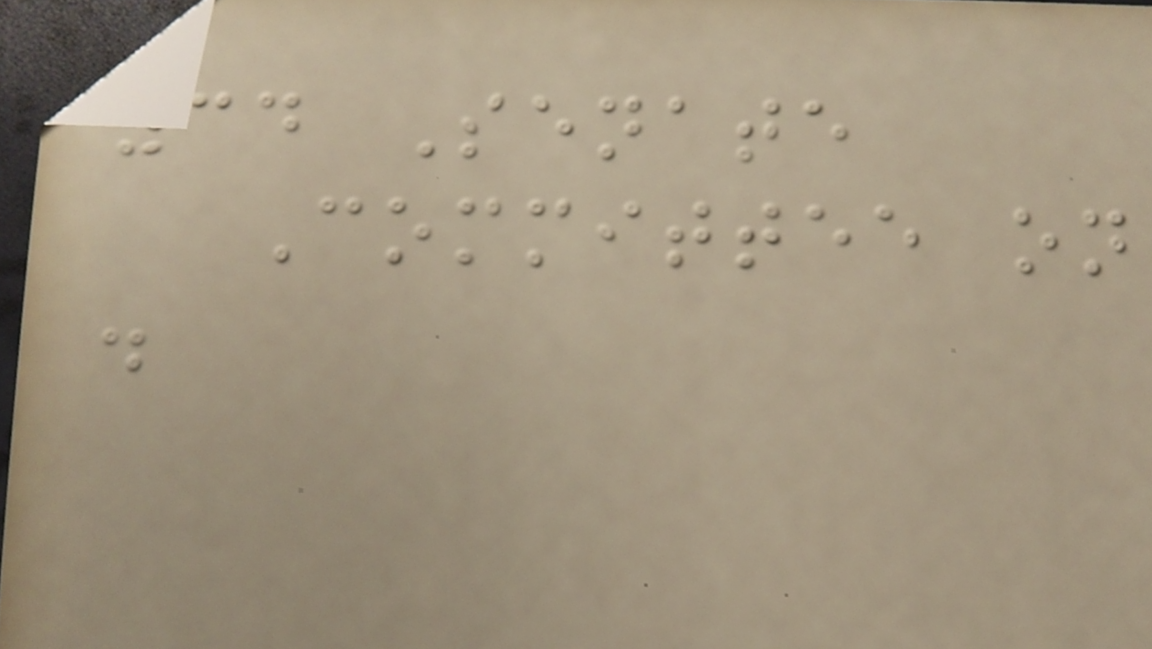34 Senate
Committee on
.
